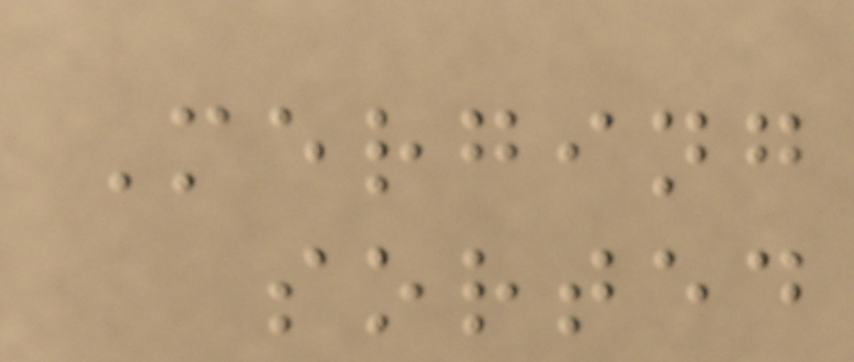Merging
sorted
